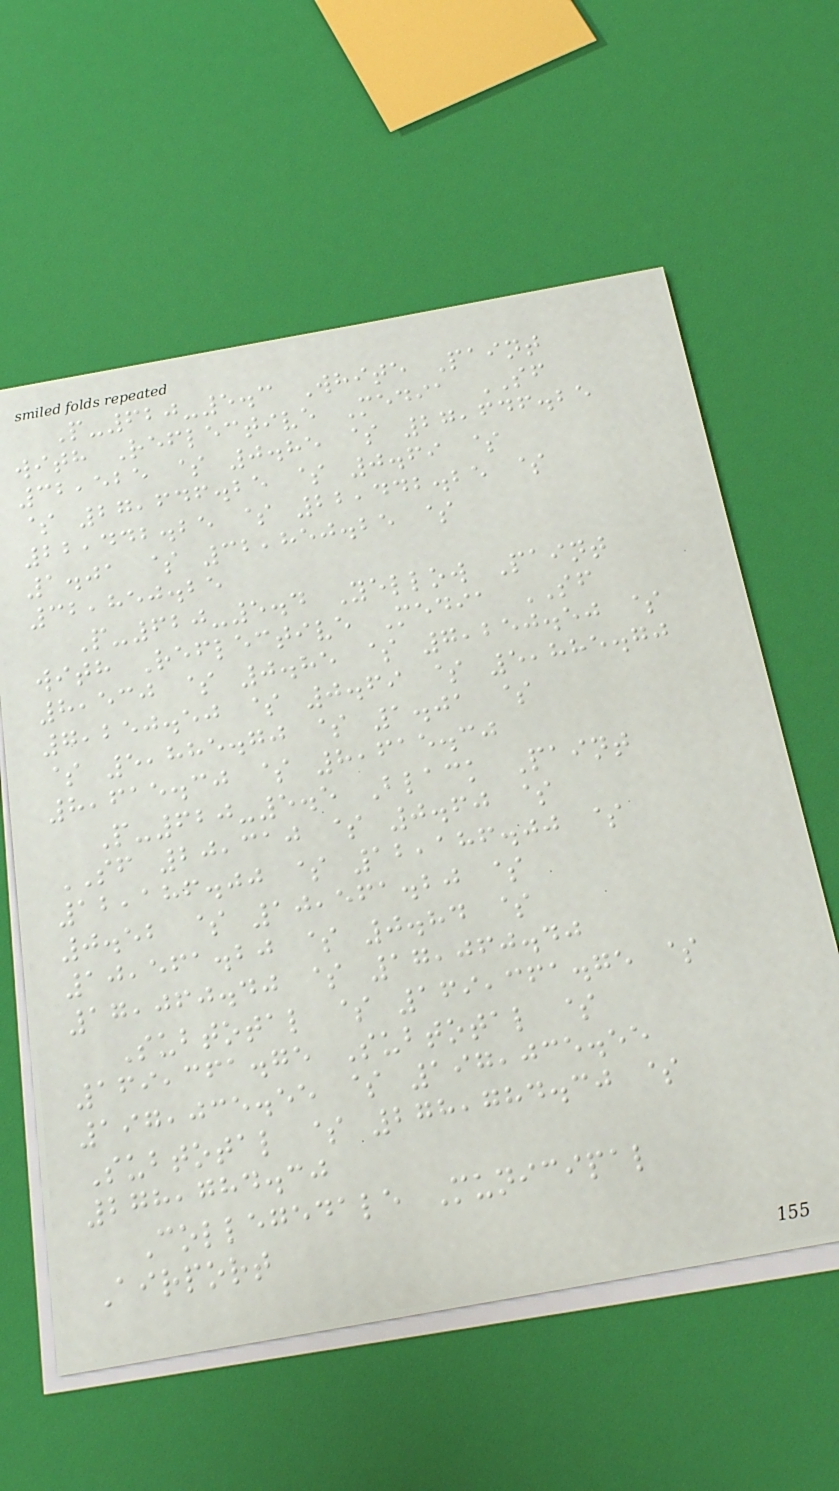P-620-5.3 White Paint
with Reflective Media SF
32,525 $ 0.85 $ 27,646.25
$ 27,646.25 $ 0.69 $
22,442.25 $ 22,442.25 $
1.01 $ 32,850.25 $
32,850.25
P-620-5.4 Yellow Paint
with Reflective Media SF
8,530 $ 0.85 $ 7,250.50 $
7,250.50 $ 0.69 $ 5,885.70
$ 5,885.70 $ 1.01 $
8,615.30 $ 8,615.30
P-620-5.5 Black Paint
SF 20,310 $ 0.60 $
12,186.00 $ 12,186.00 $
0.52 $ 10,561.20 $
10,561.20 $ 0.84 $
17,060.40 $ 17,060.40
Subtotal $ 169,361.75 $
169,361.75 Subtotal $
197,035.55 $ 197,035.55
Subtotal $ 278,784.30 $
278,784.30
Collegedale Municipal
Airport
